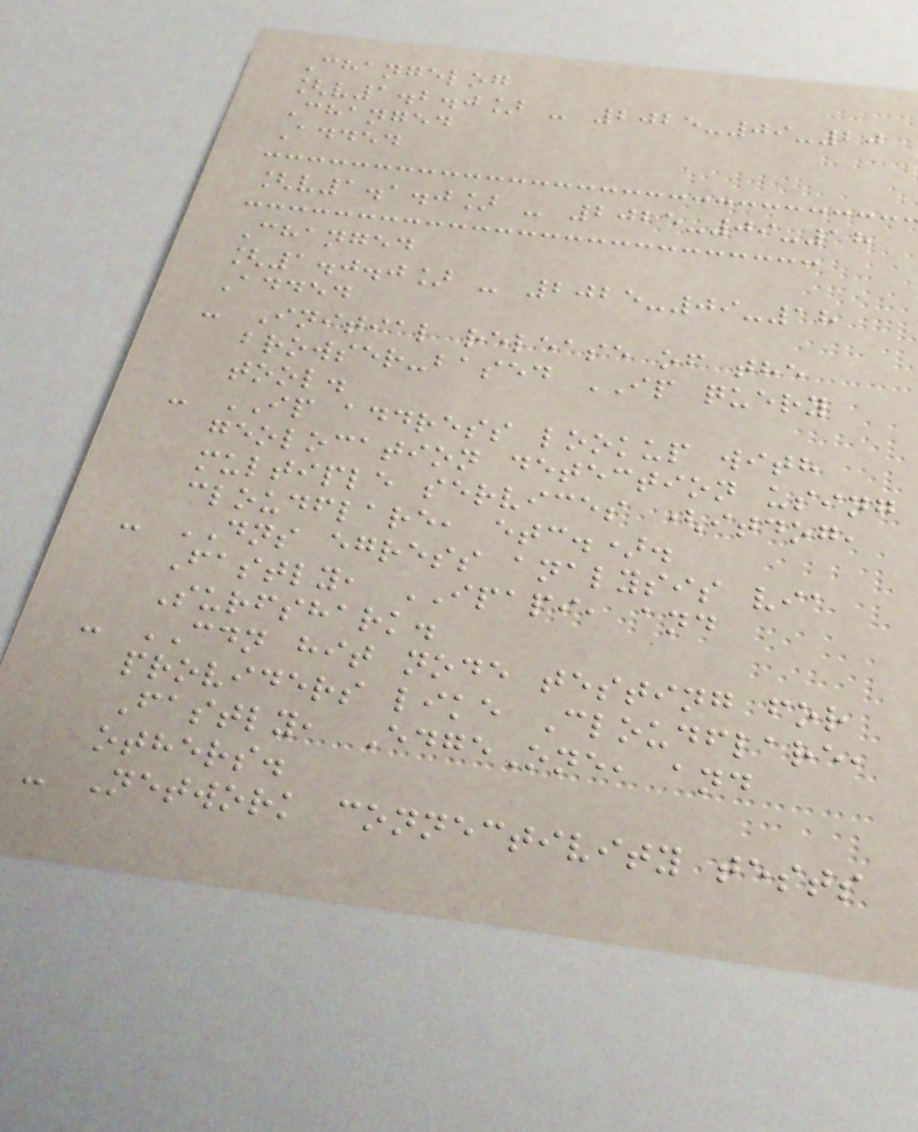Changelog
[v1.2.0] - 2025-09-20
Changed
Added
[v1.1.0] - 2025-09-18
Changed
[1.0.0] - 2025-09-18
Added
- Initial release of the
browser-based IP query
tool.
- IP address lookup with
geolocation detection using
multiple services (itdog,
cloudflare, etc.).
- DNS egress analysis via
Fastly, IPAPI, and
Surfshark.
- CDN hit node testing for
providers like Cloudflare,
Fastly, EdgeOne, and
others.
- Network connectivity tests
